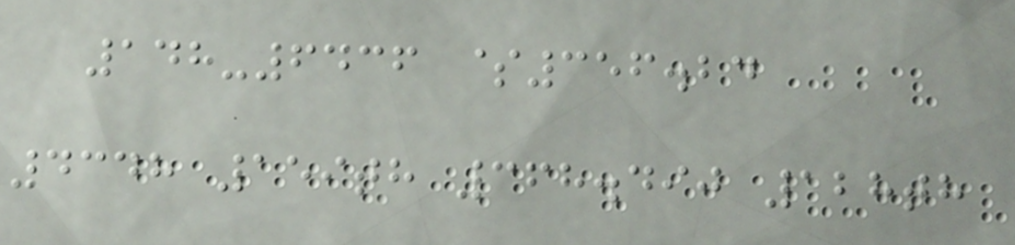148-6436 $356.24
4348 159th 368.490 128th
